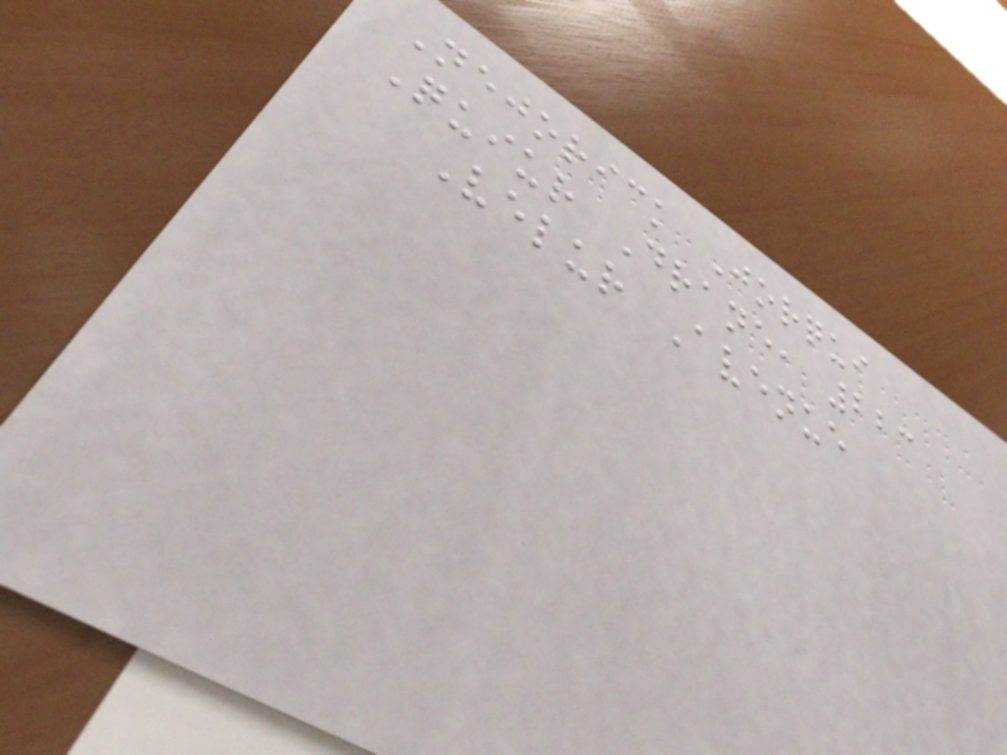Nejorick Jorqui
Quiur Drane, 223
Velur Avenue
